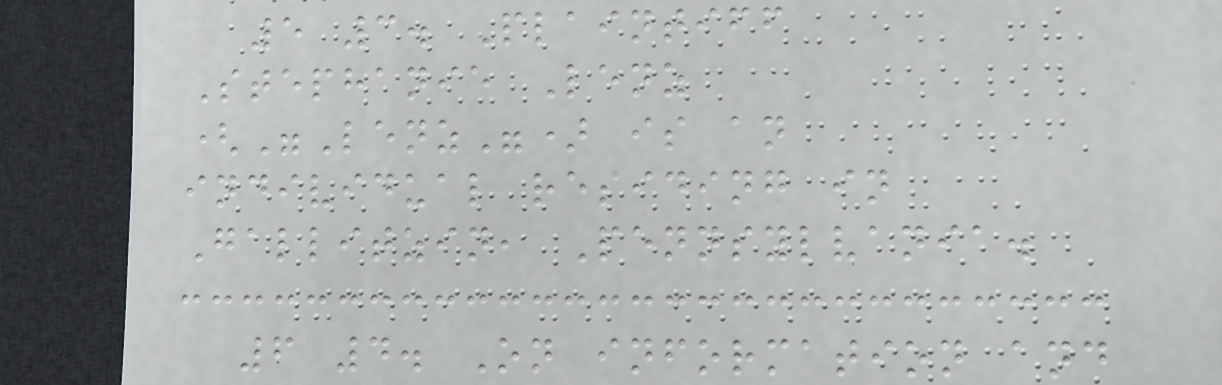5 3. Plaintiff
Stephanie Lenz
("Lenz") is an
individual residing in
Gallitzin, Pennsylvania.
6 4. On information and
